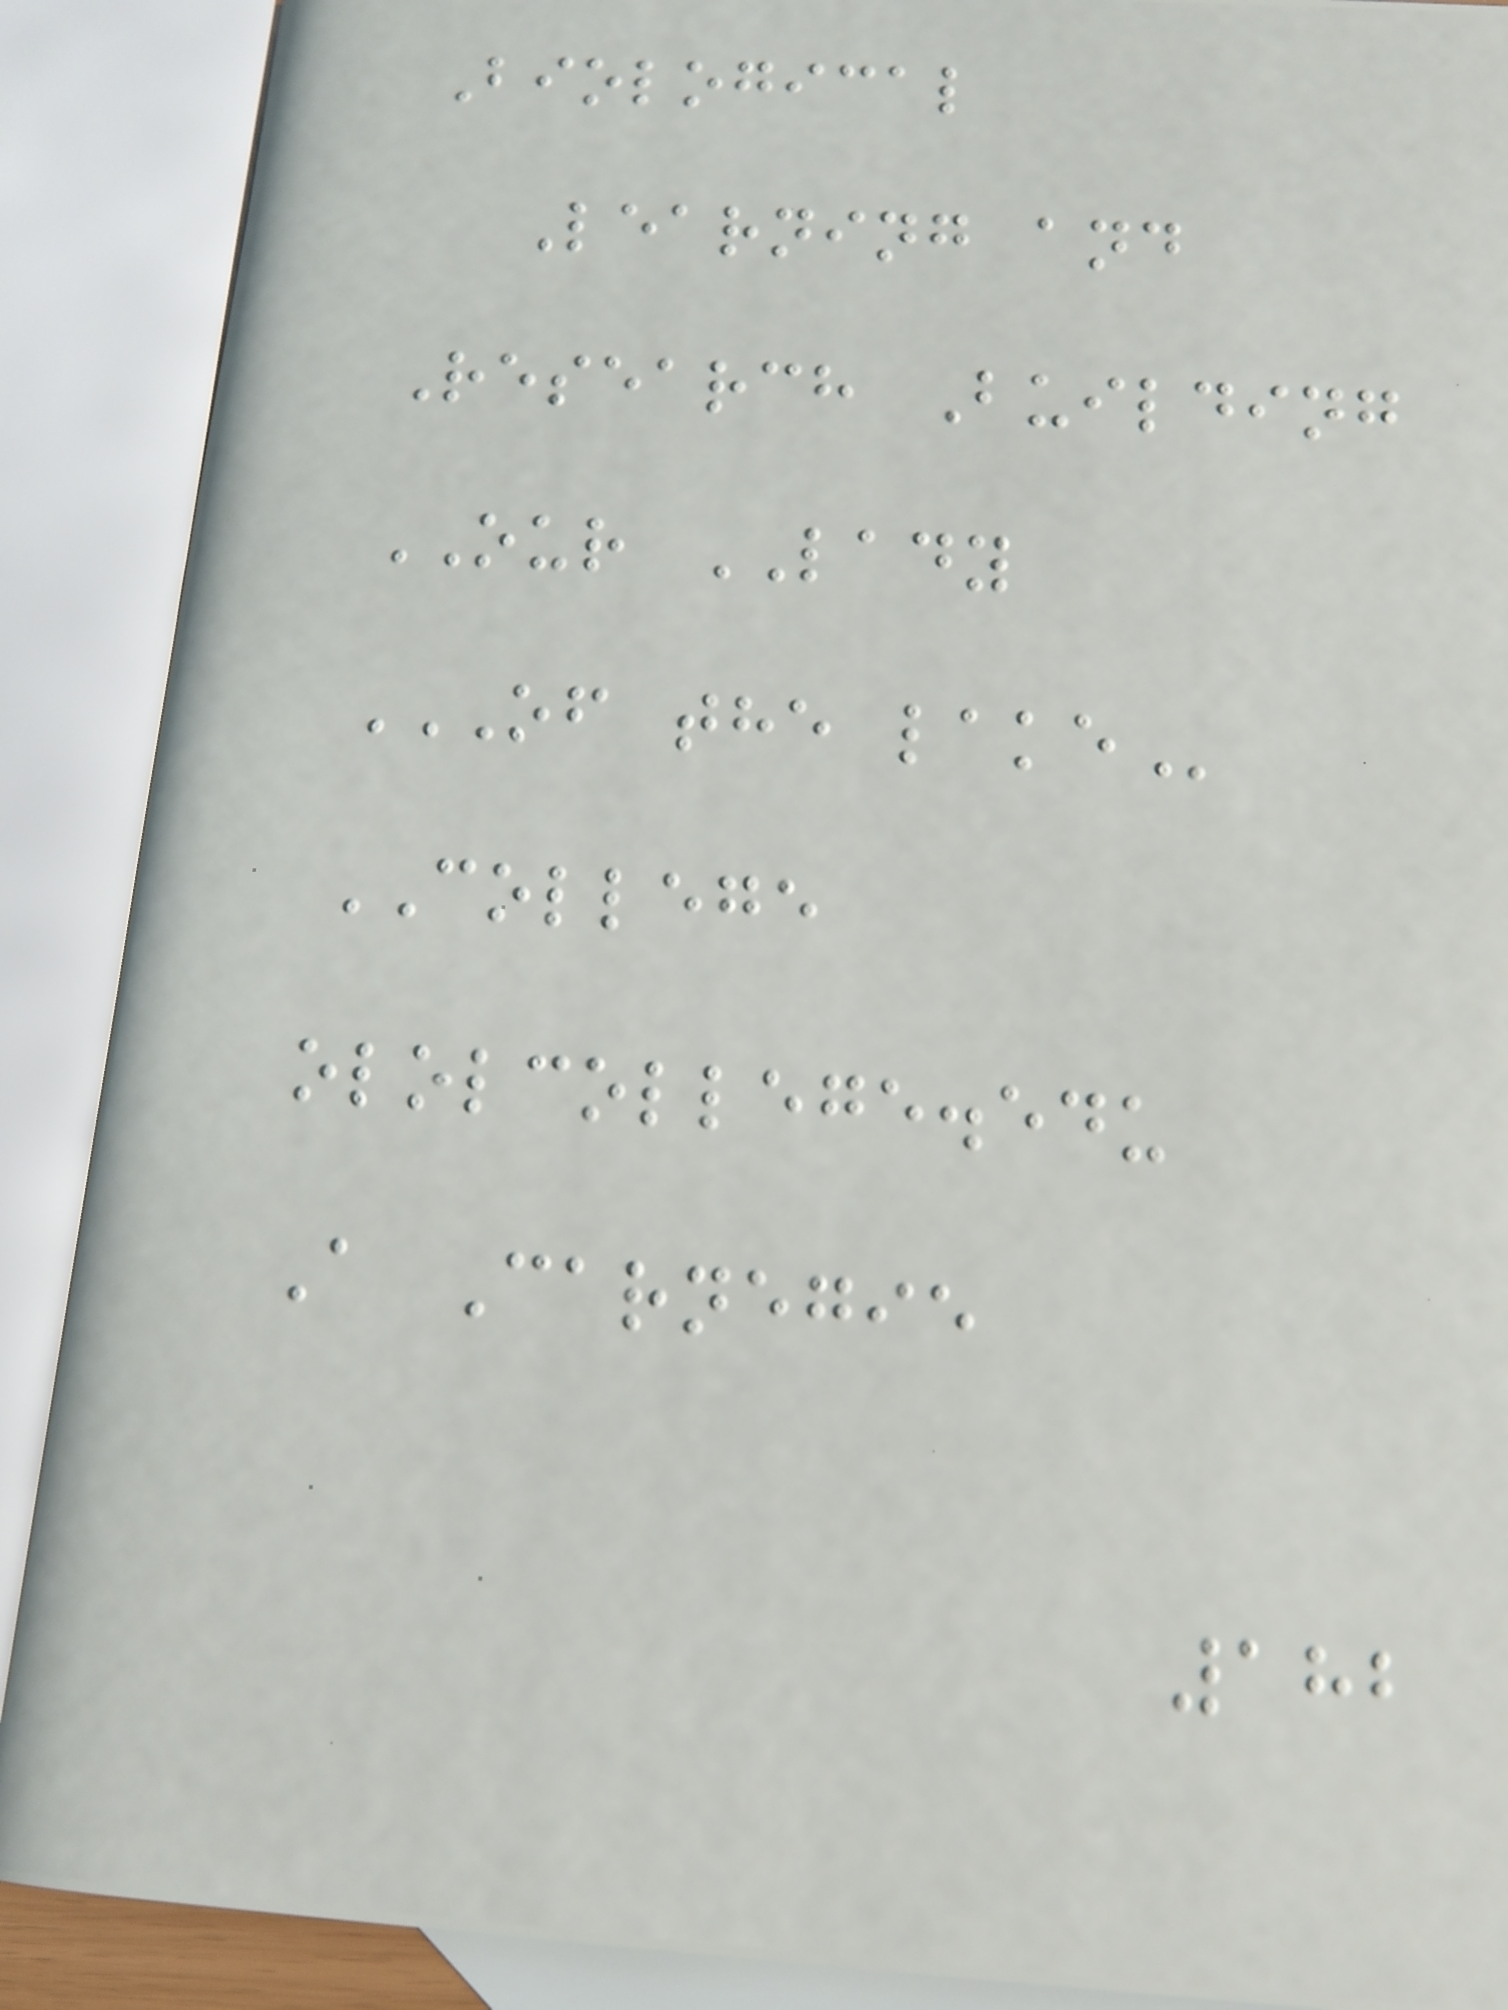Biological
Learning and
Research Building
OUR LADY
OF THE LAKE
COLLEGE
ololcollege.edu
A Carnegie
182
